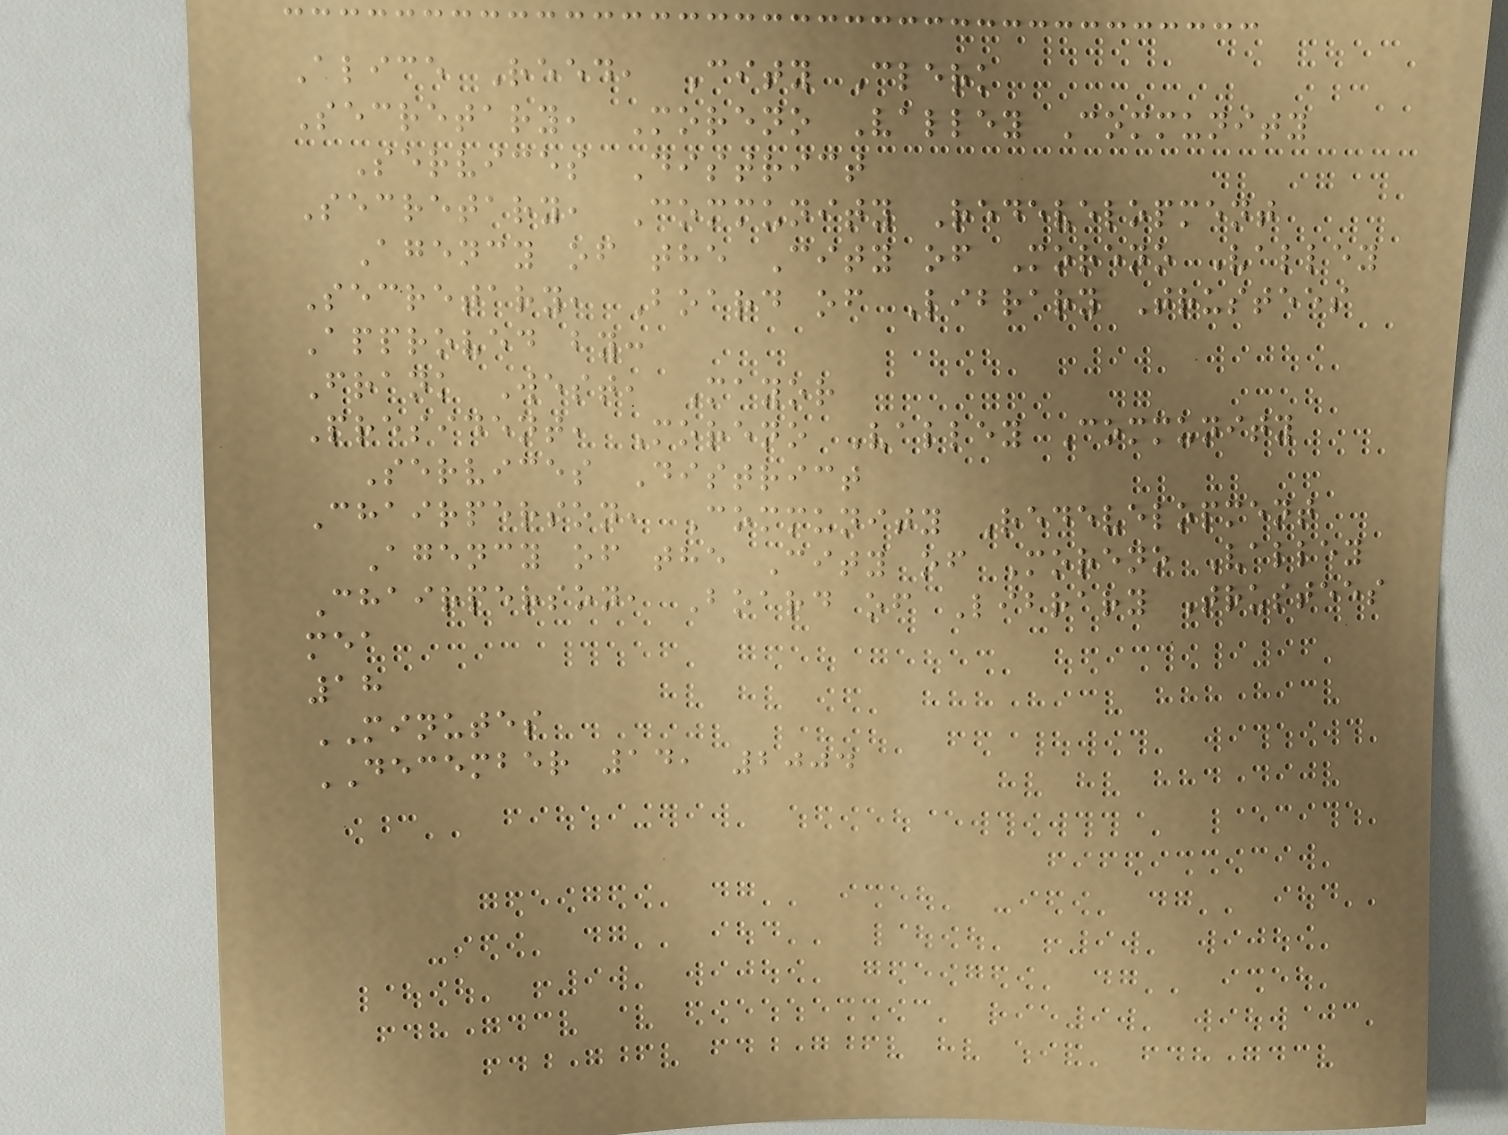Alice Reed, City Clerk
Secretary, Moreno Valley Community
Services District
Secretary, Community Redevelopment
Agency of the City of Moreno Valley
Secretary, Board of Library Trustees
Approved by:
Frank West, Mayor
President, Moreno Valley Community
Services District
Chairperson, Community Redevelopment
Agency of the City of Moreno Valley
Chairperson, Board of Library Trustees
mea
18
MINUTES
DECEMBER 14, 2004
